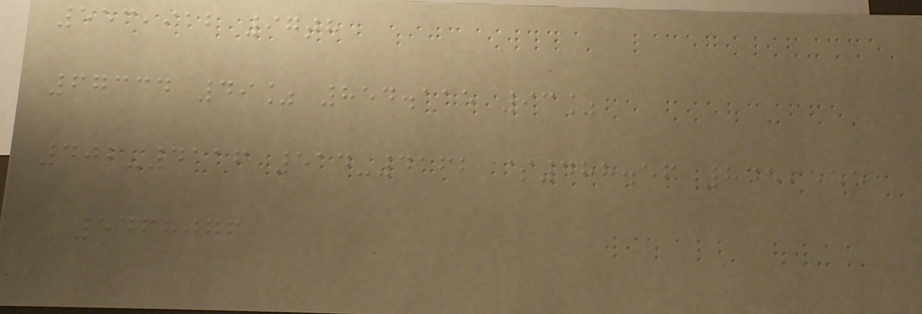553,912 97th
67334 49% 854.115 93%
402-4116 514-4162 $488.56 845,555
5468076
